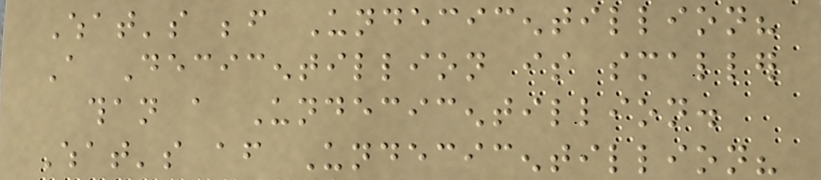What's before Undecicentillion?
A Decicentillion is smaller
than a Undecicentillion.
What's after Undecicentillion?
